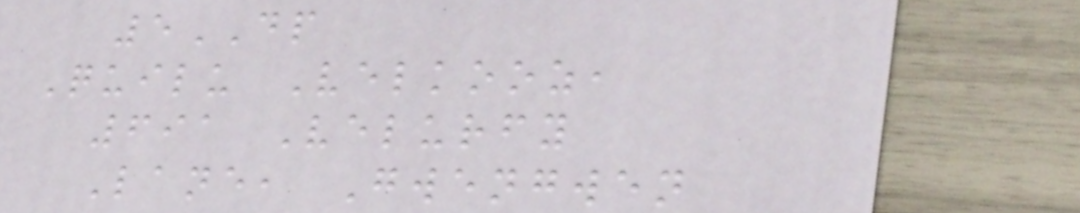5DP
Quilu Velkooz,
691 Velurfy
Lane, Gwengwen
